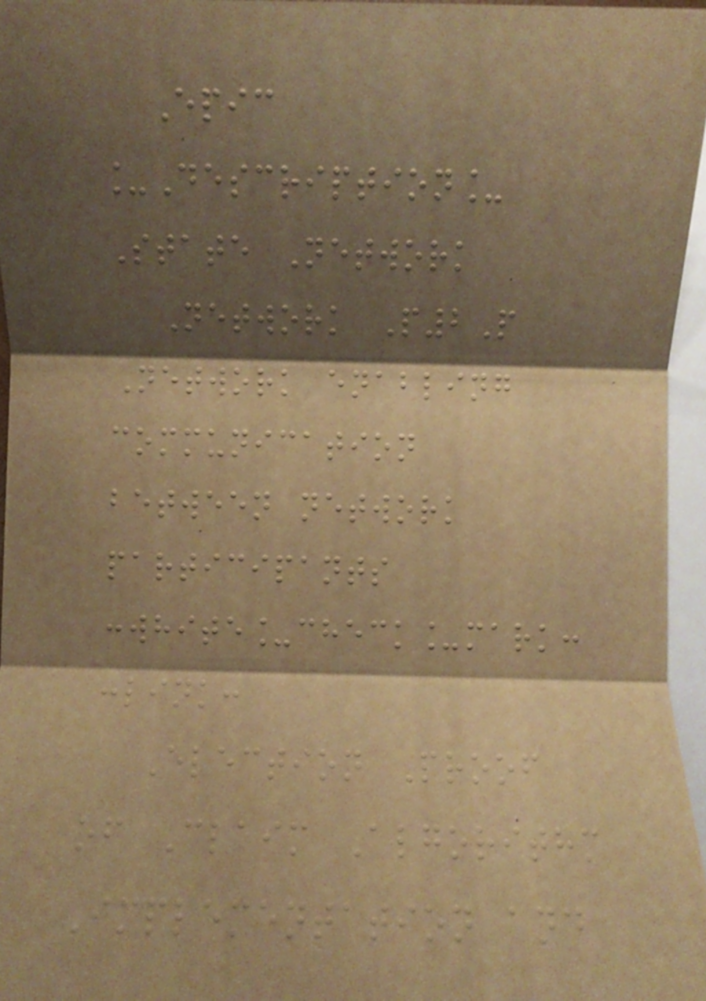Epic
_Description_
State Network
Network P2P
Network enabling
communication
between network
participants
:white_check_mark:
:link:
Election Proof
of Claim Algorithm
Implementation and
